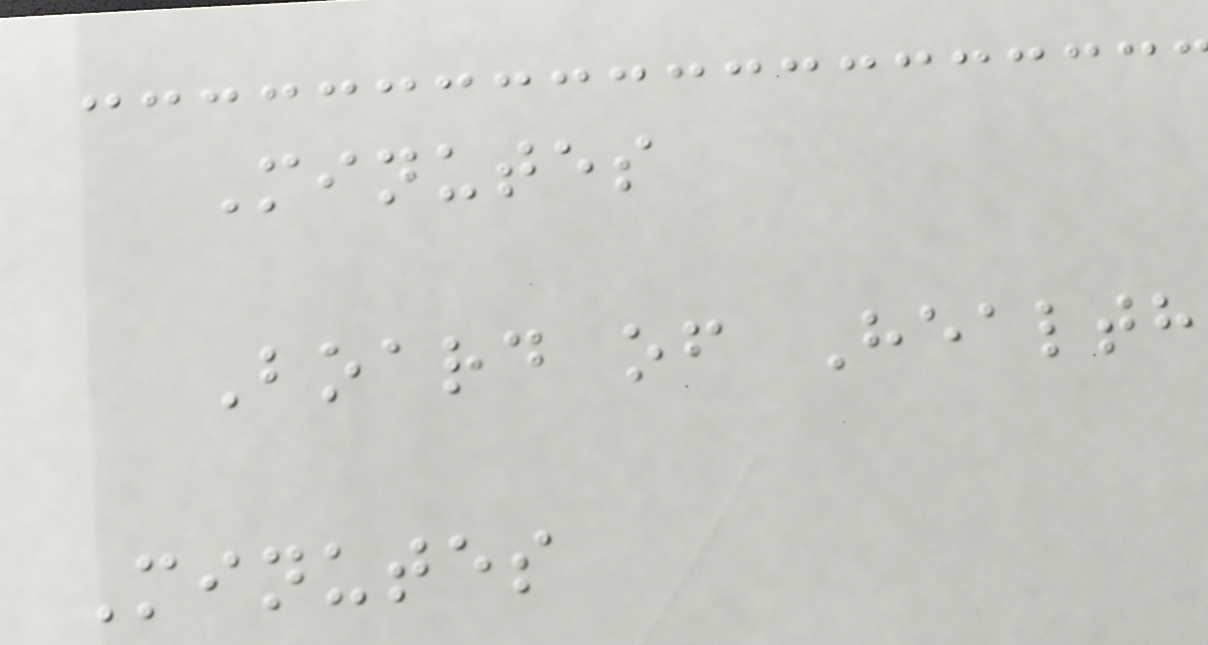Minutes
Board of Health
Minutes
